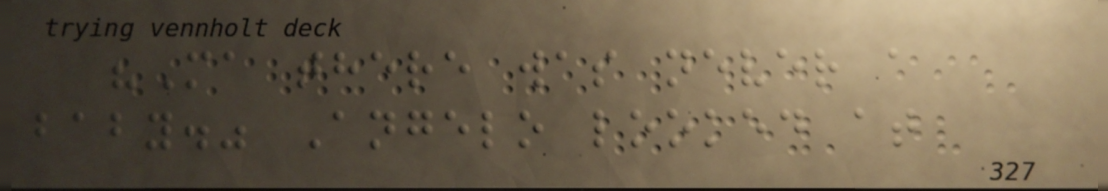"Ma there was never a
baby." Angelo looked at
